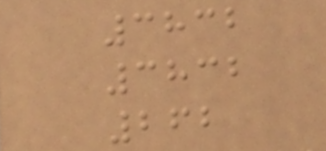3832
3832
262
